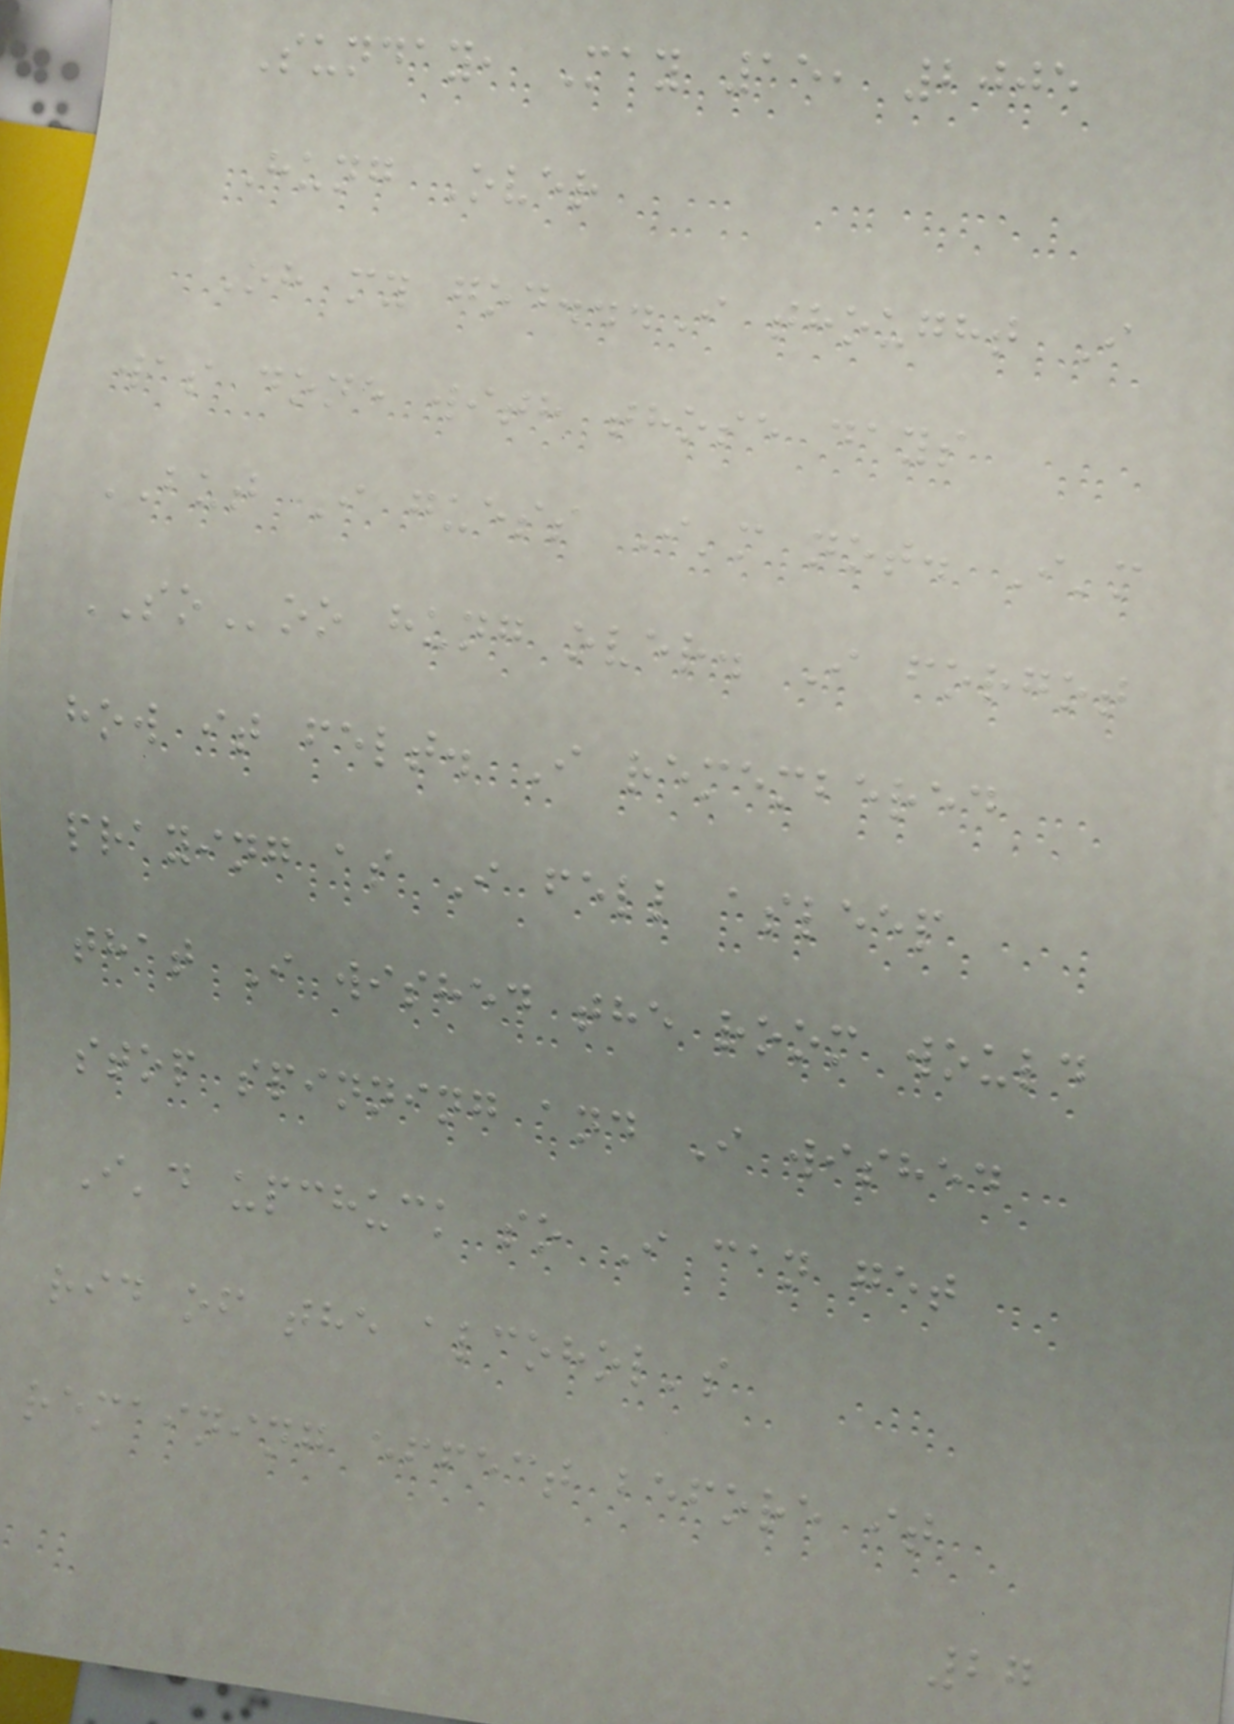Sunday, May 15, 2005
Hung Over
Oh my god...I thought I
was done with those days
BUT I guess I'm not. I'm
SOoo hung over. I forgot
how it felt. I remembered
praying as I fell asleep
that I wished the room would
stop spinning and I wished
I'd upchuck so I can get
rid of the alcohol's
remaining effect before it
27
